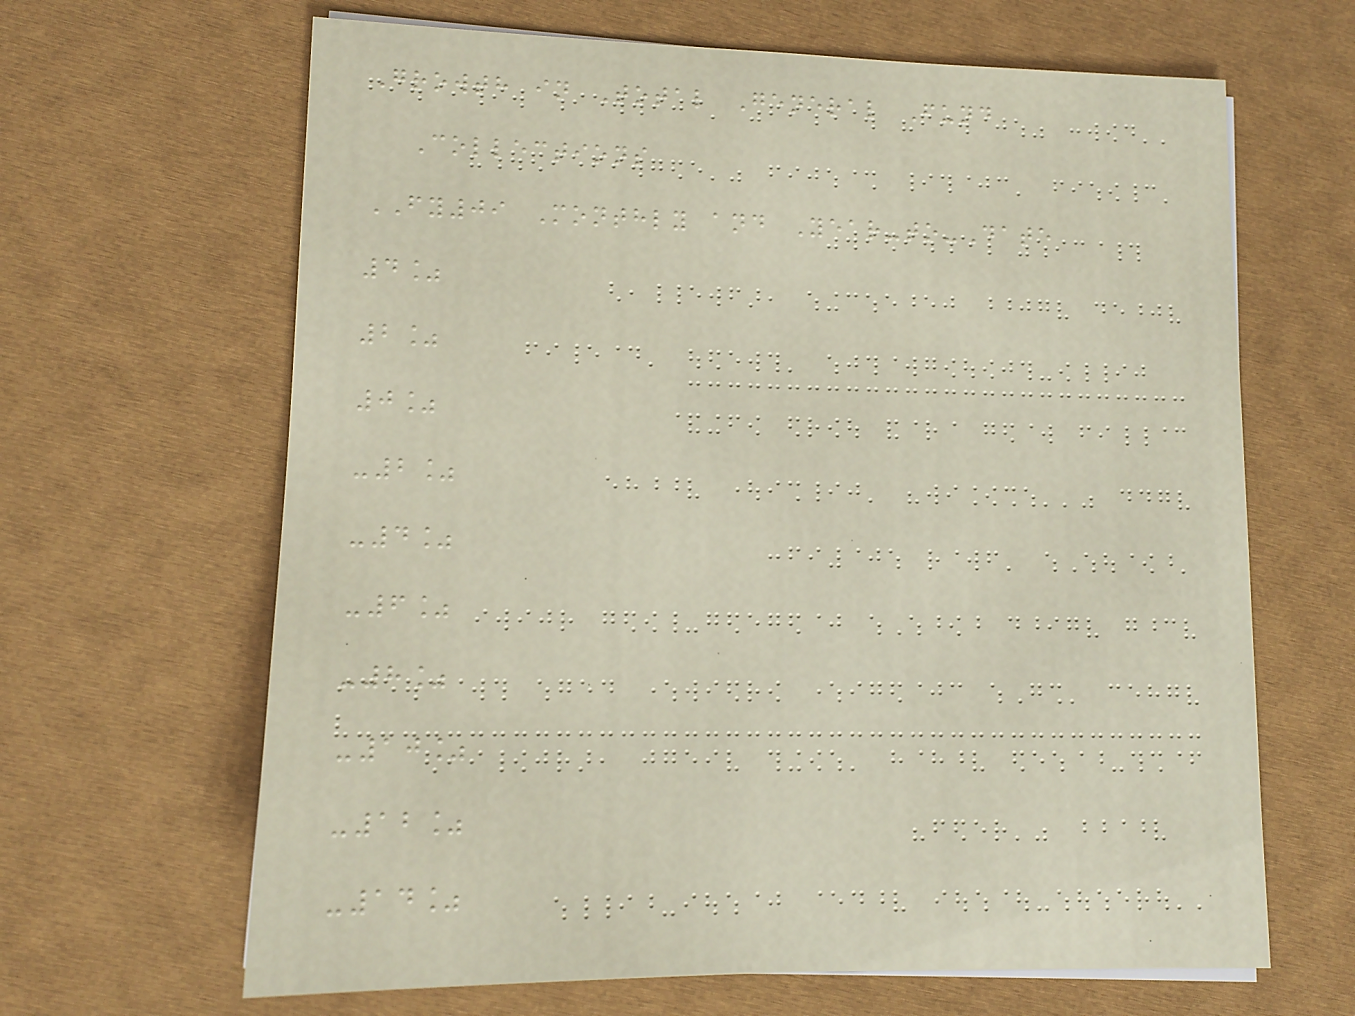Growth in Total General Fund
Collections
FY09 Monthly and Year-to-Date
4%
2%
0%
-2%
-4%
-6%
-8%
-10%
-12%
-14%
